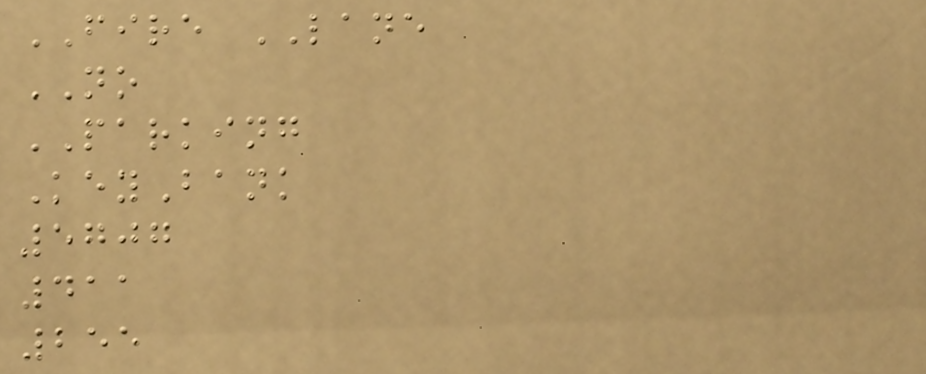FIRE LANE
NO
PARKING
KeyBank
5707
411
255
